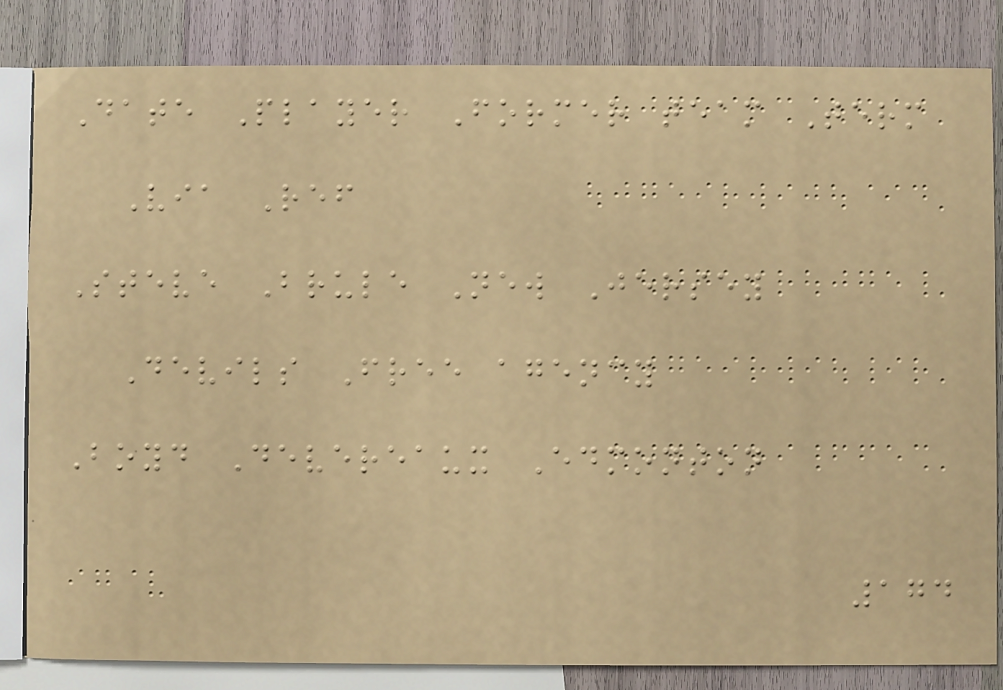Date Player Former team Term
Via Ref
Steve Brule New Jersey
Devils Free agency
Boyd Devereaux Edmonton
174
